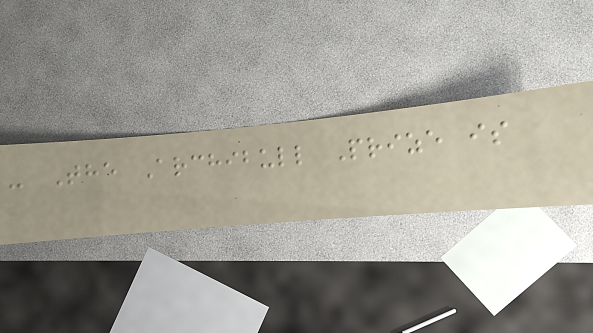- The Archibull Prize is
